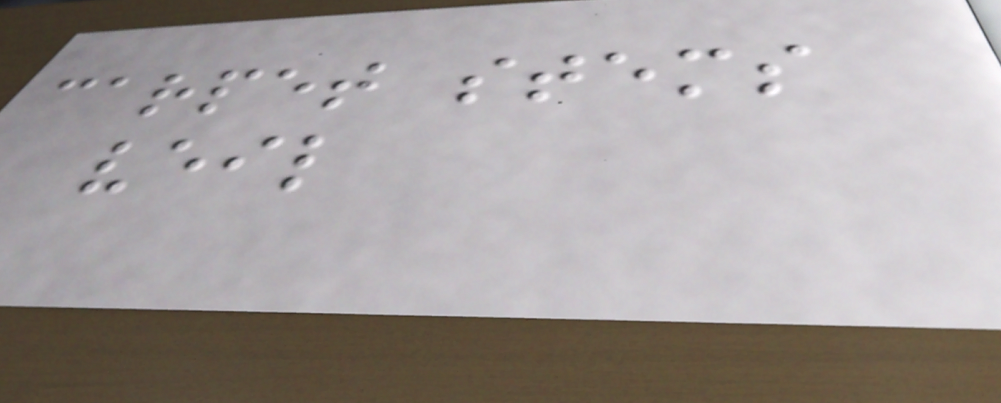carpet stems
veil
